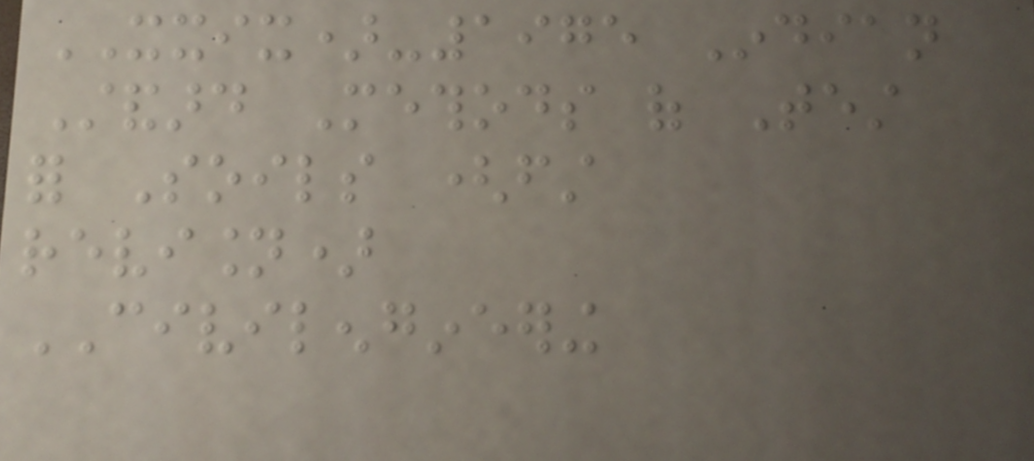XXIX)-1975 Indian
Standard Methods of Test
for Soils (first
revision)
CIVILENGINEERING
